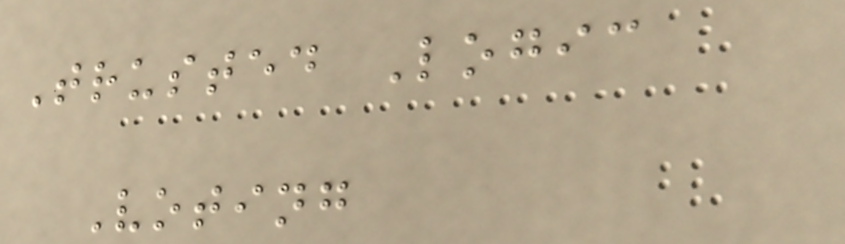Trusted Logic
Voting
